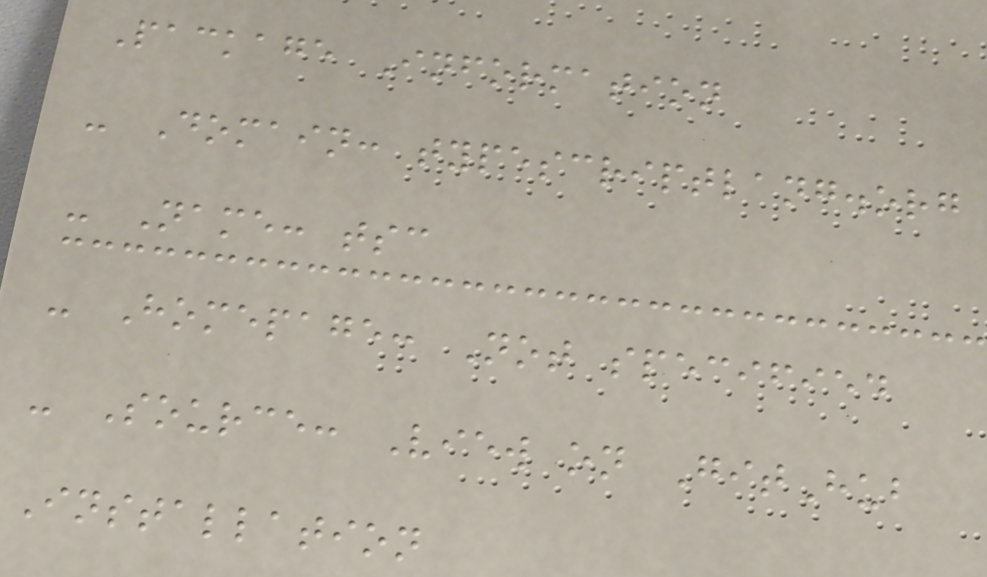Package Information
- Domain: typescriptlang.org
- Name: tsc
- Homepage: Not specified
- Source: View on GitHub
Installation
